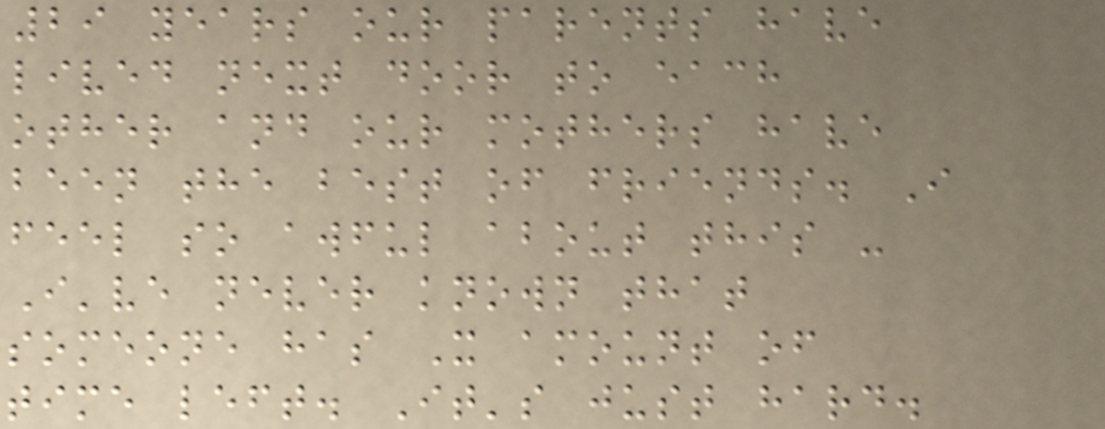29 years our parents have
lived next door to each
other and our mothers have
been the best of friends. I
feel so awful about this -
I've never known that
someone has X amount of
time left. It's just hard.
